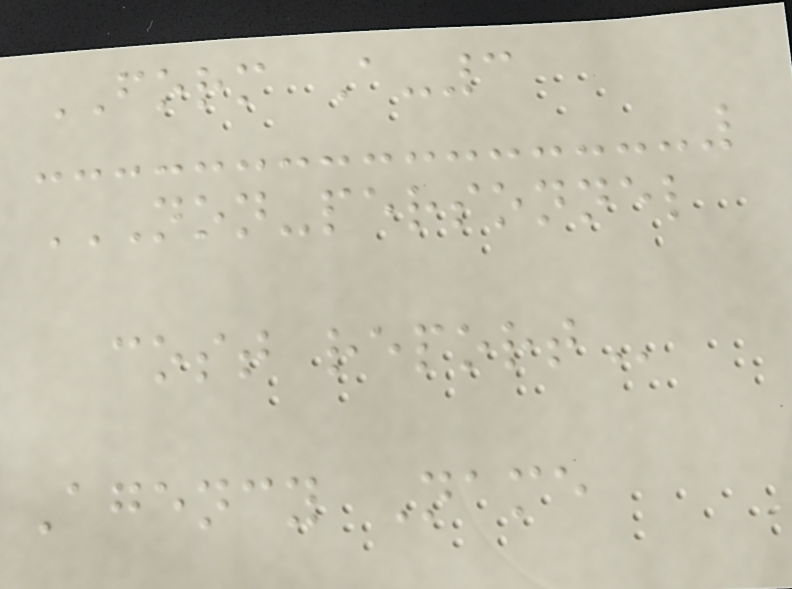FORM A-3
NON-PERSONNEL
COST REPORT
Agency Name
